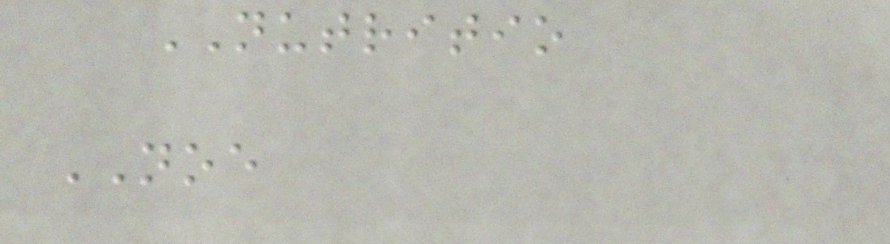NUTRITIO
NOE
